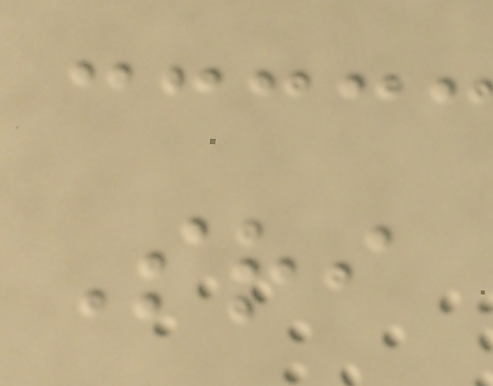Sri
